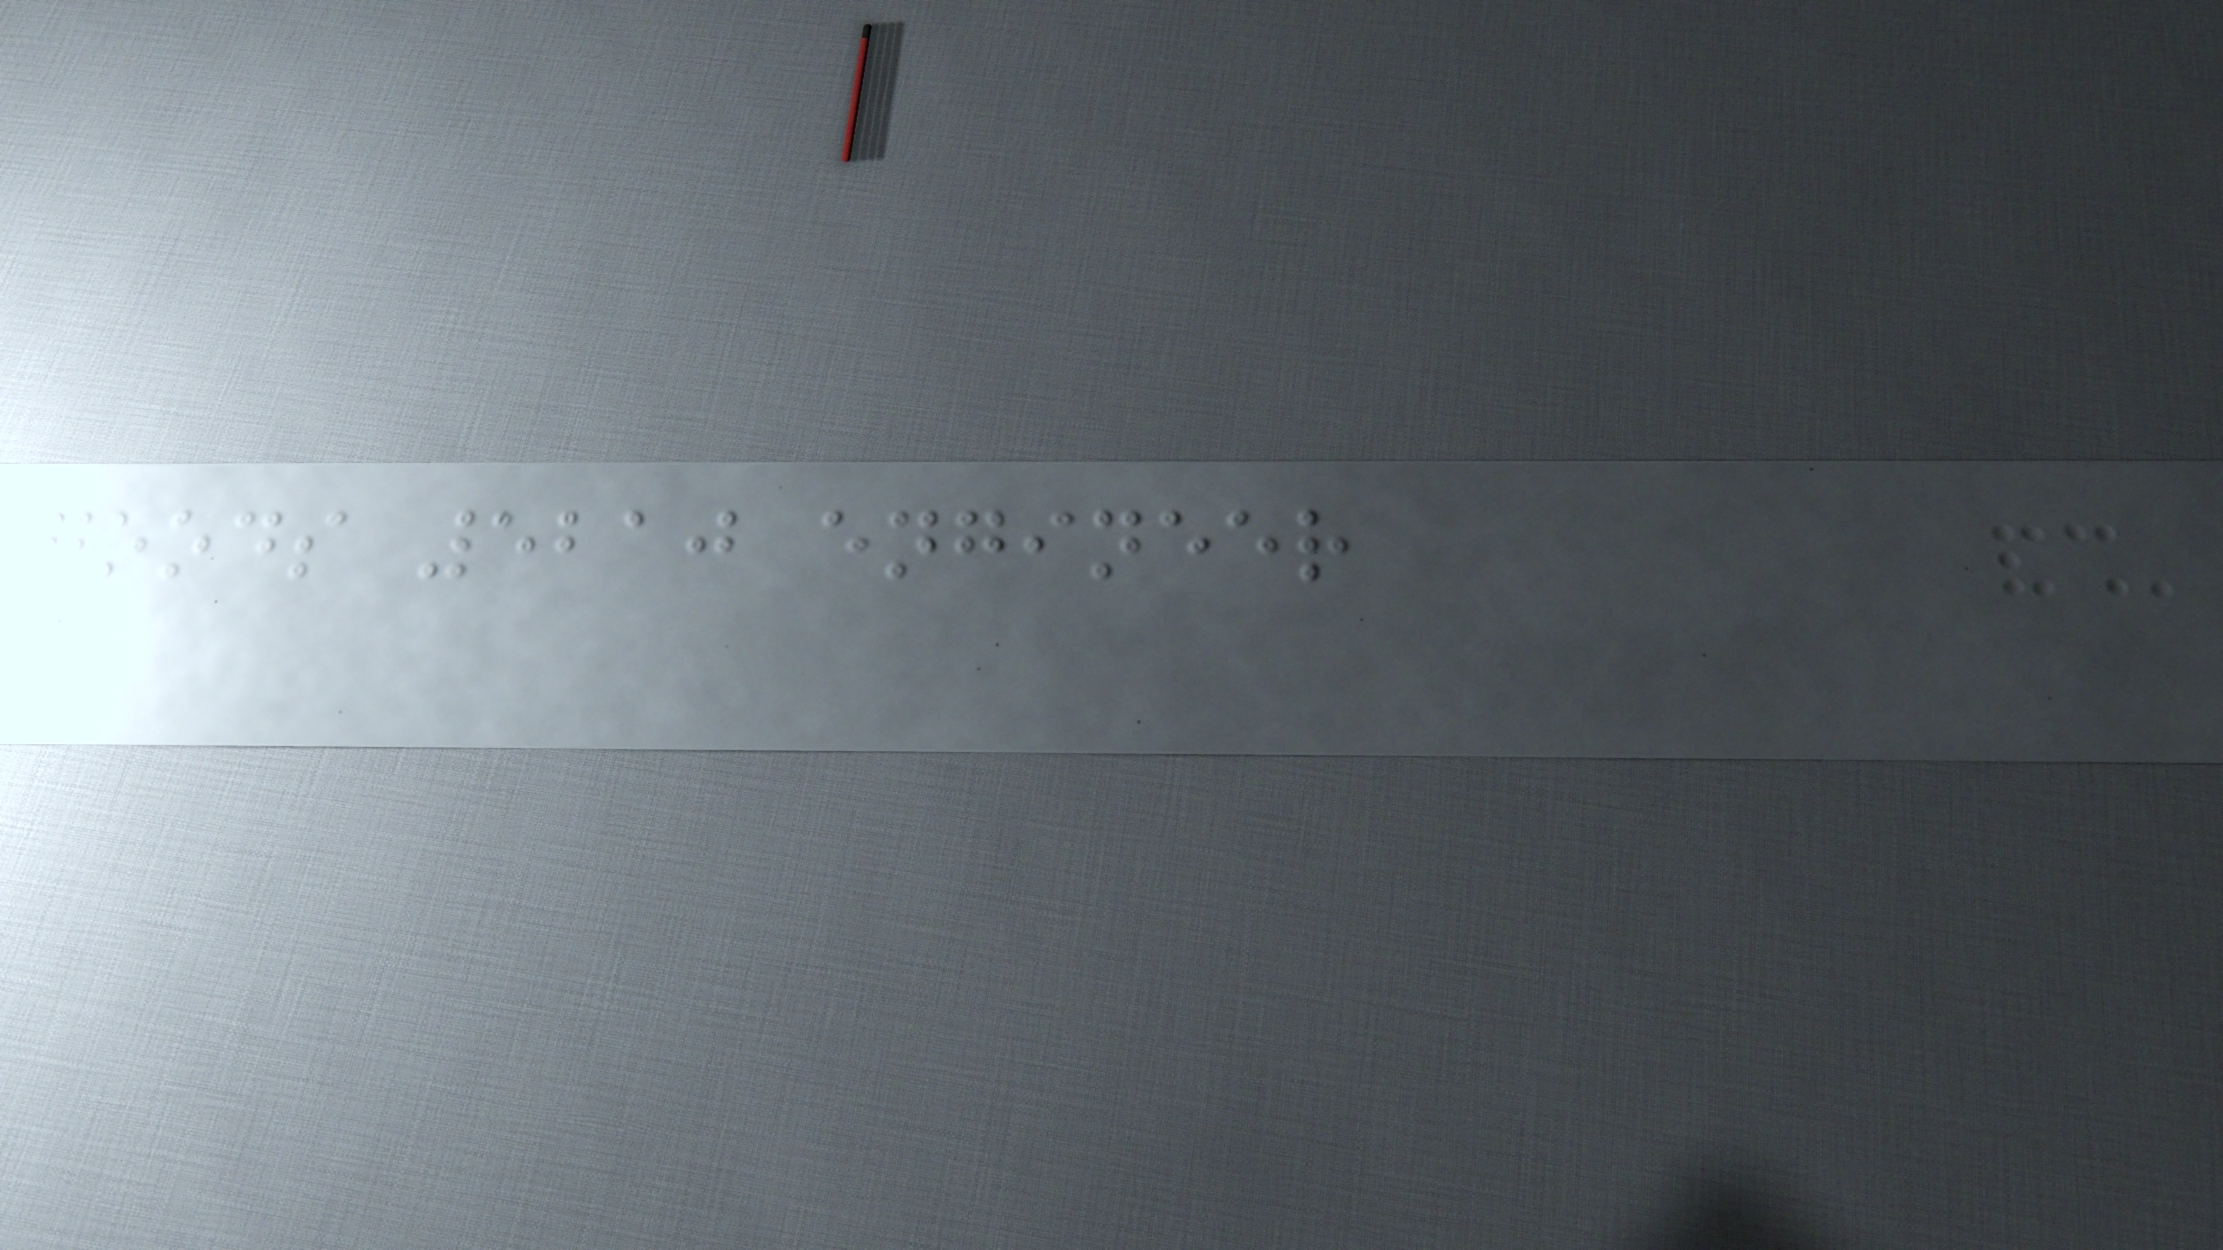goods 5210 engineer
